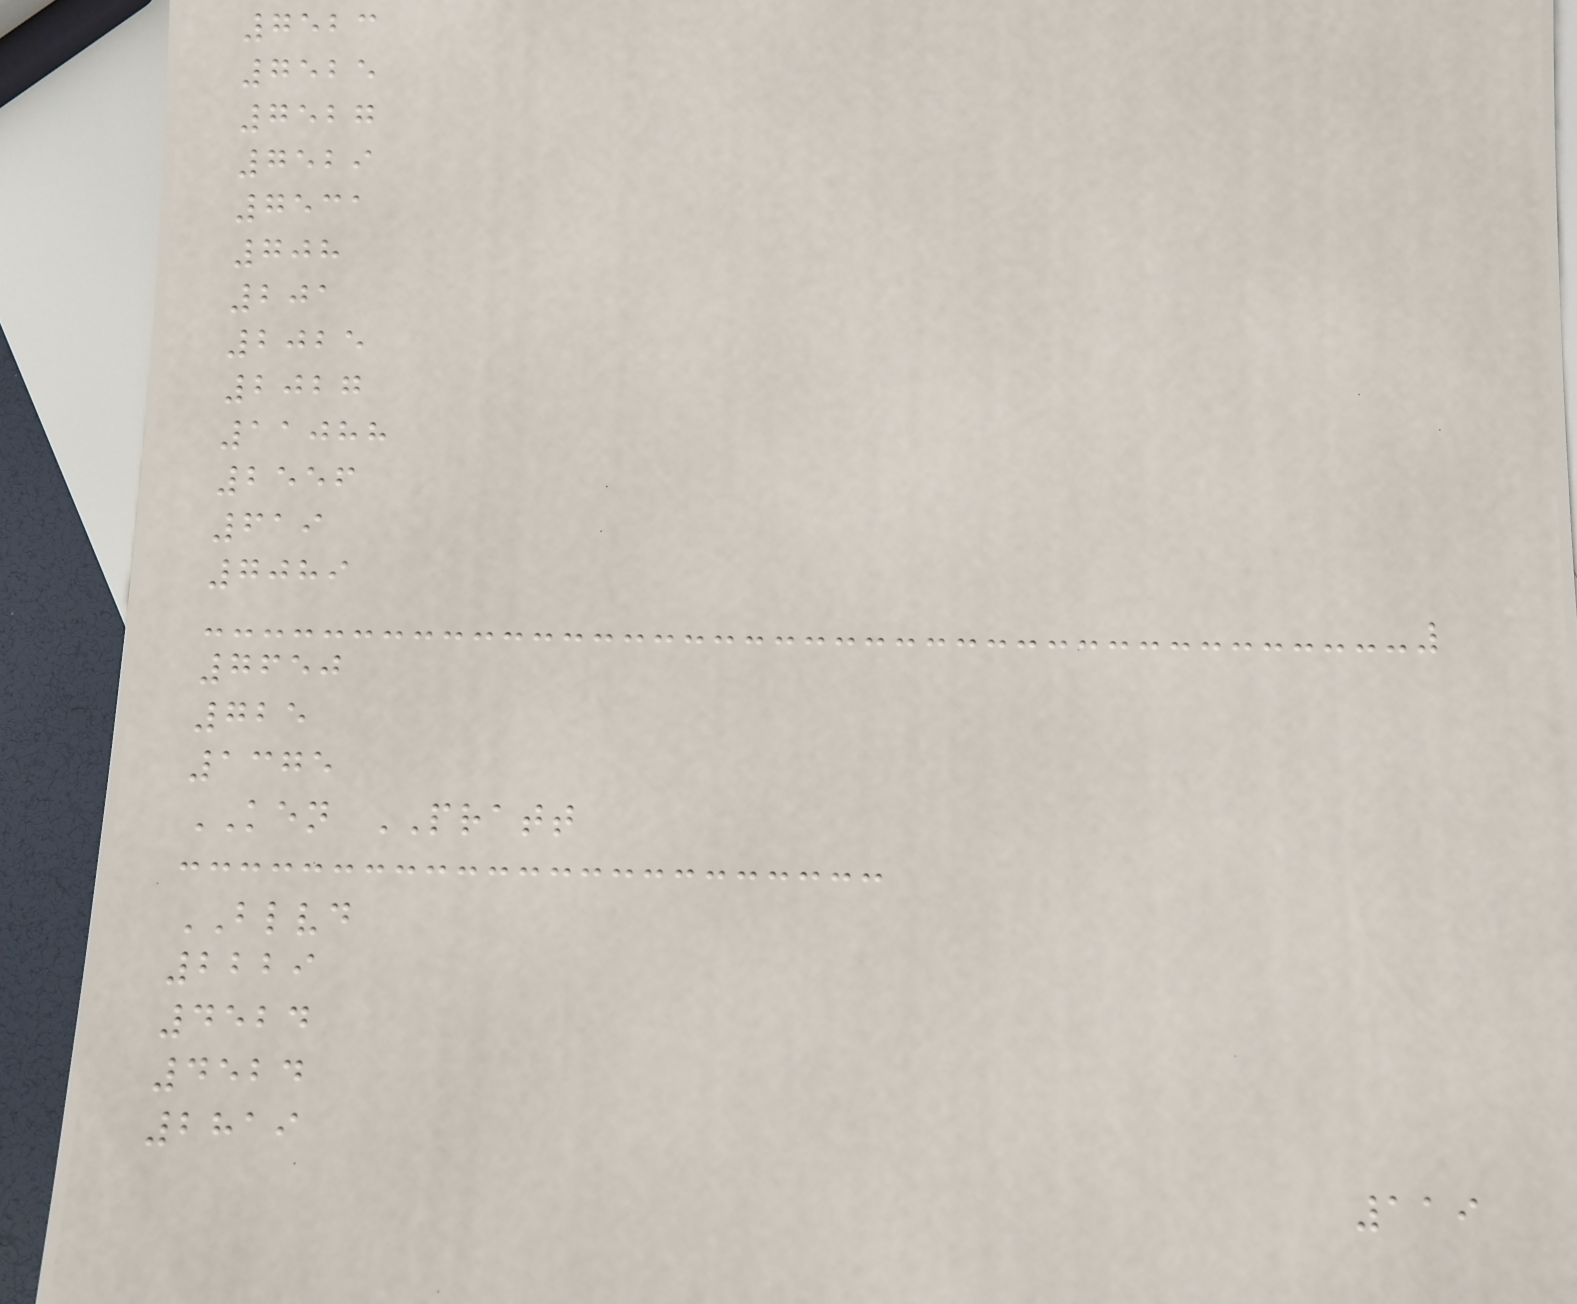7523
7525
7527
7529
7531
708
201
2025
2027
11088
2556
619
7089
7650
725
1375
KEN PRATT
BLVD
2229
4524
4524
2819
119
